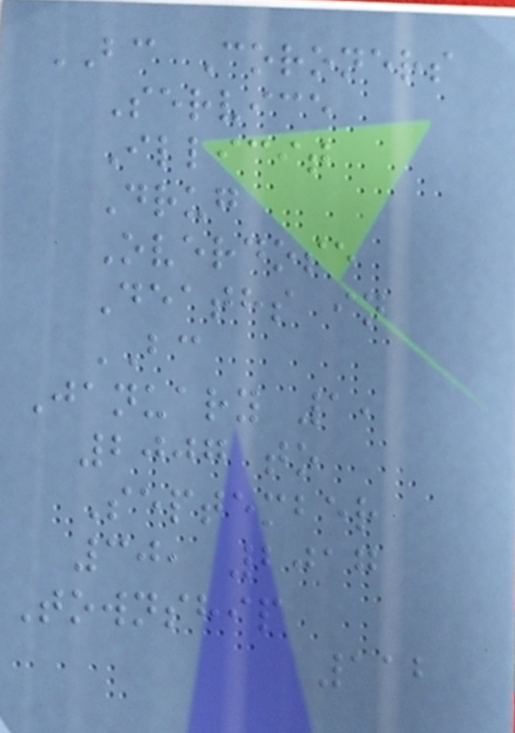BC Coroners
Service
Illicit
Drug
Overdose
Deaths in
BC
January 1,
2007 to
September
30, 2017
Township
112
